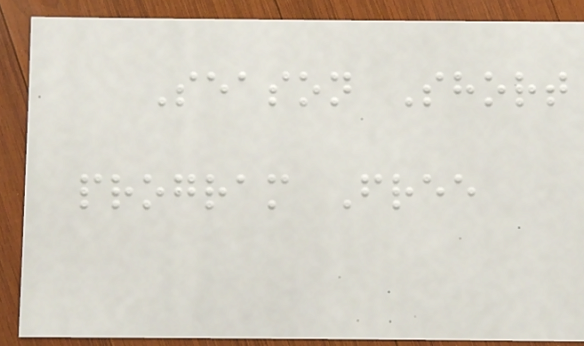Season Short
program Free
